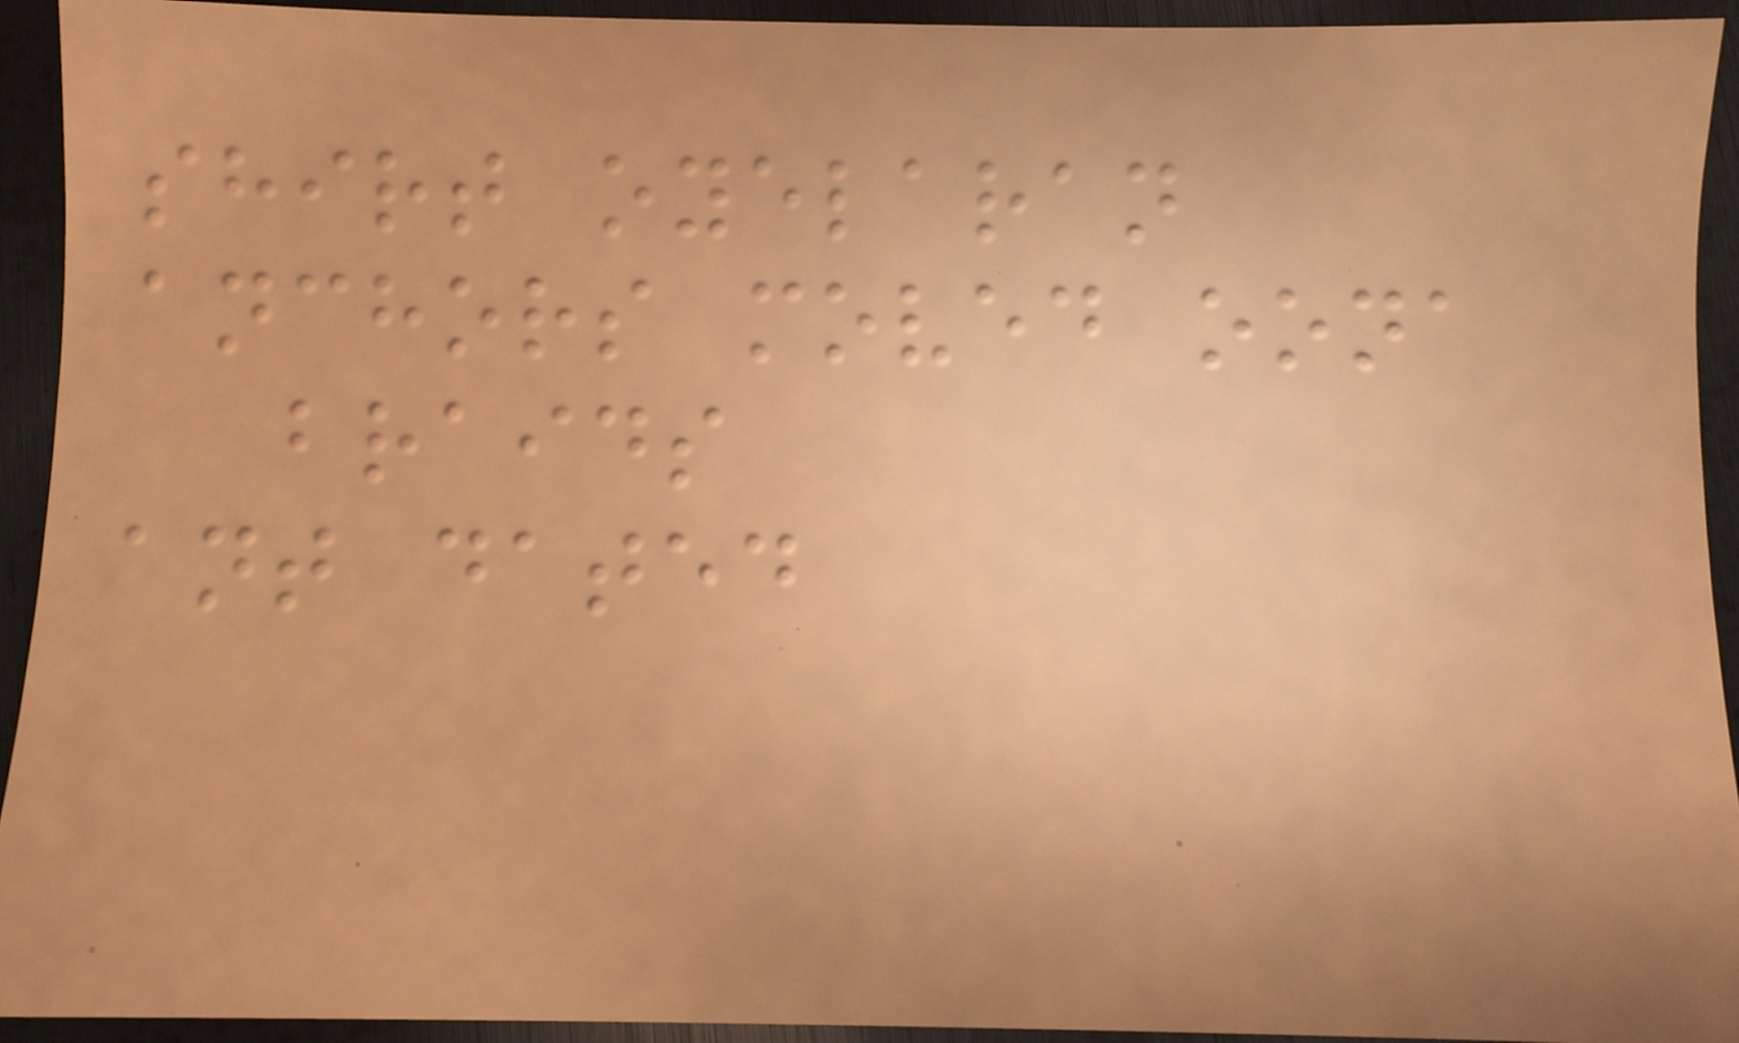shirt oyelaran
anchors moved oona
braids
ant dated
